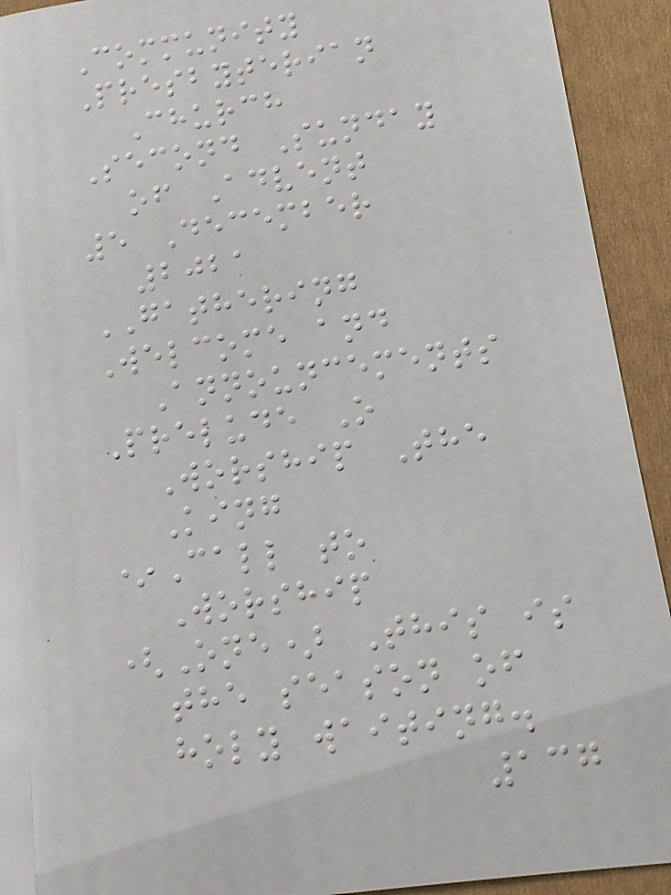Community
Presbyterian
Church
Second Sunday
of Advent
5 December
2021
GATHERING
Welcome and
Announcements
Prelude O
Worship The
King
*Call to
Worship
(One) This is
the season of
holy waiting.
137
